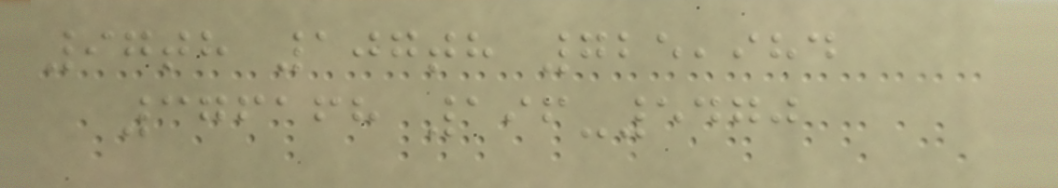97th 107th 725,984
376168 196-5470
